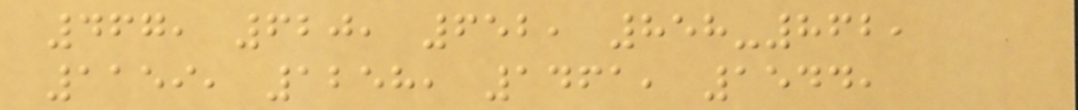467, 620, 652, 858-862,
1159, 1258, 1461, 1544,
